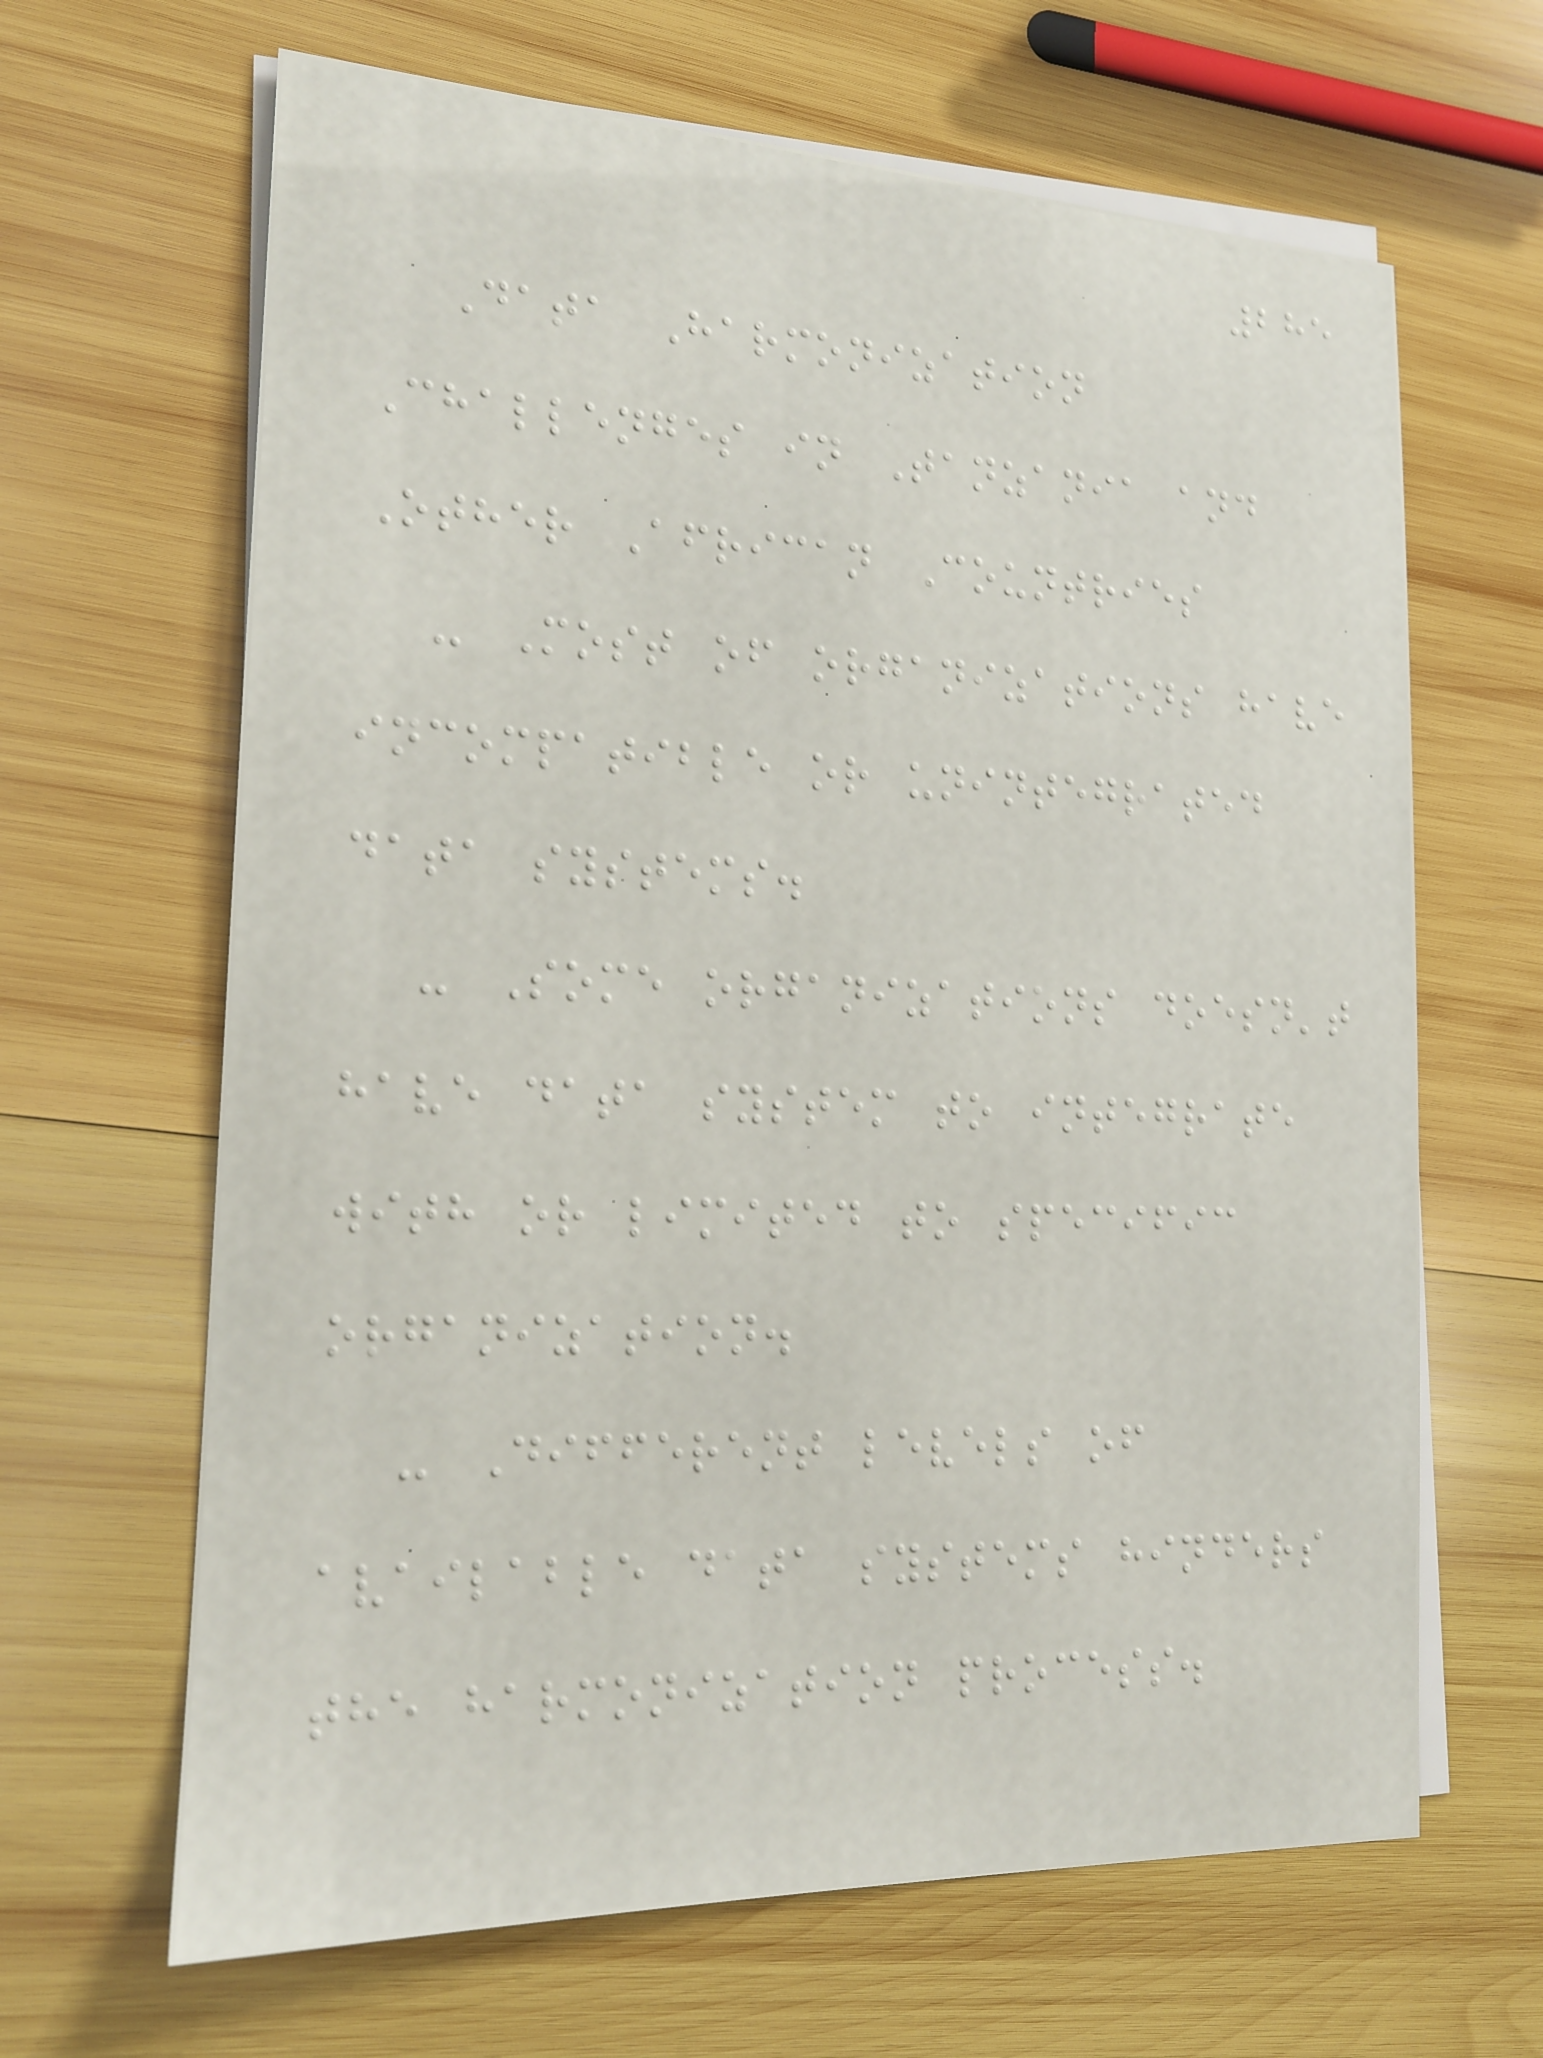285
Data Harmonization
Challenges in Tanzania and
Other African Countries
- Most of organizations have
incompatible or unintegrated
data systems.
- Some organizations doesn't
have data system to integrate
with or limited to specific
organization.
- Different levels of
available data systems hinders
the harmonization process.
